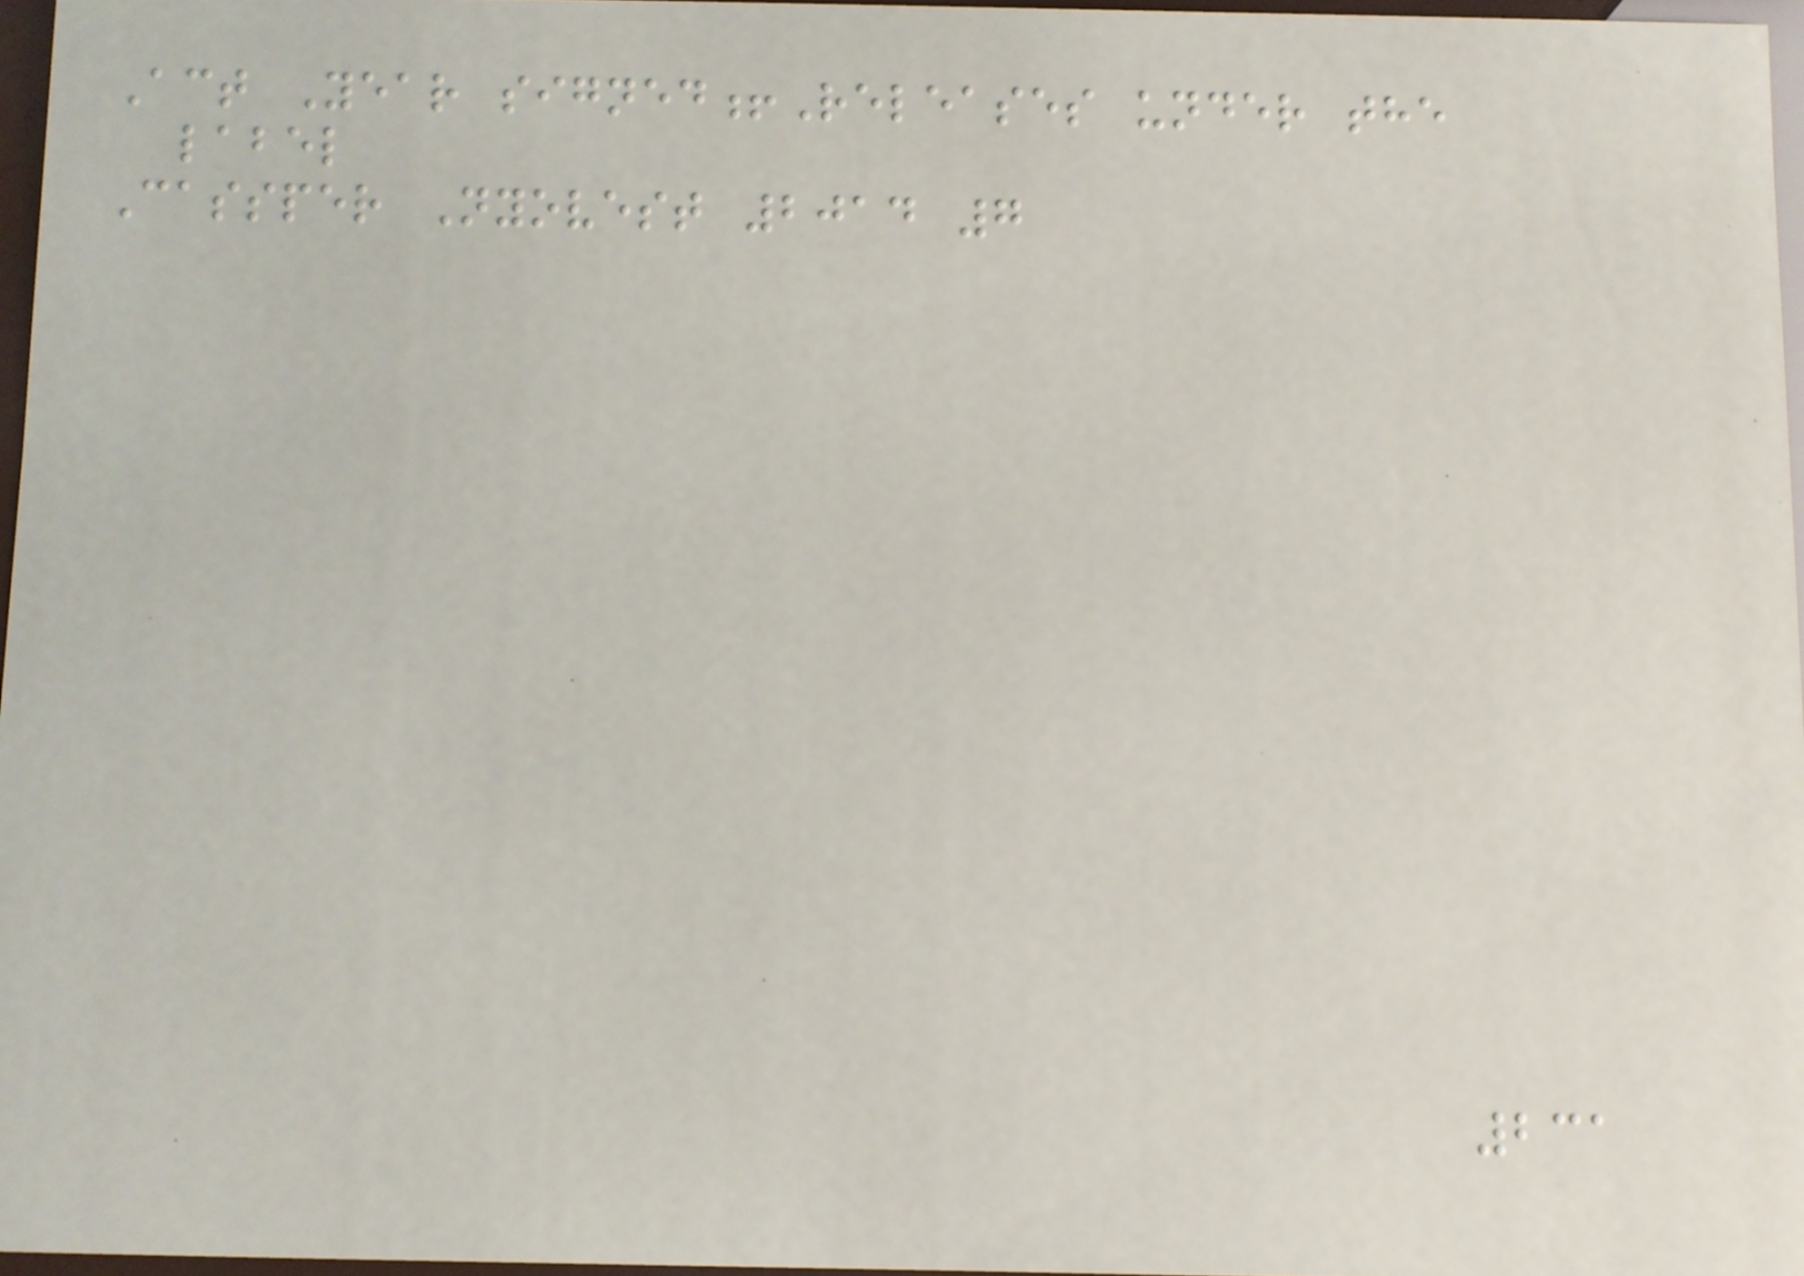Act Year signed!Releases under the
label
Cassper Nyovest 2014 7
231
